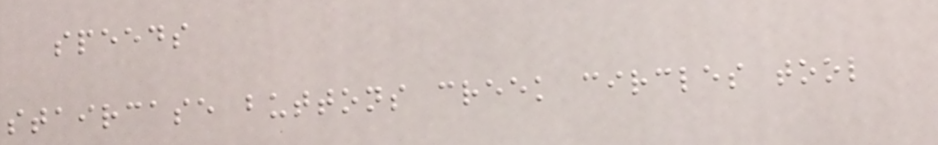speeds
staircase buttons creek circles tool
